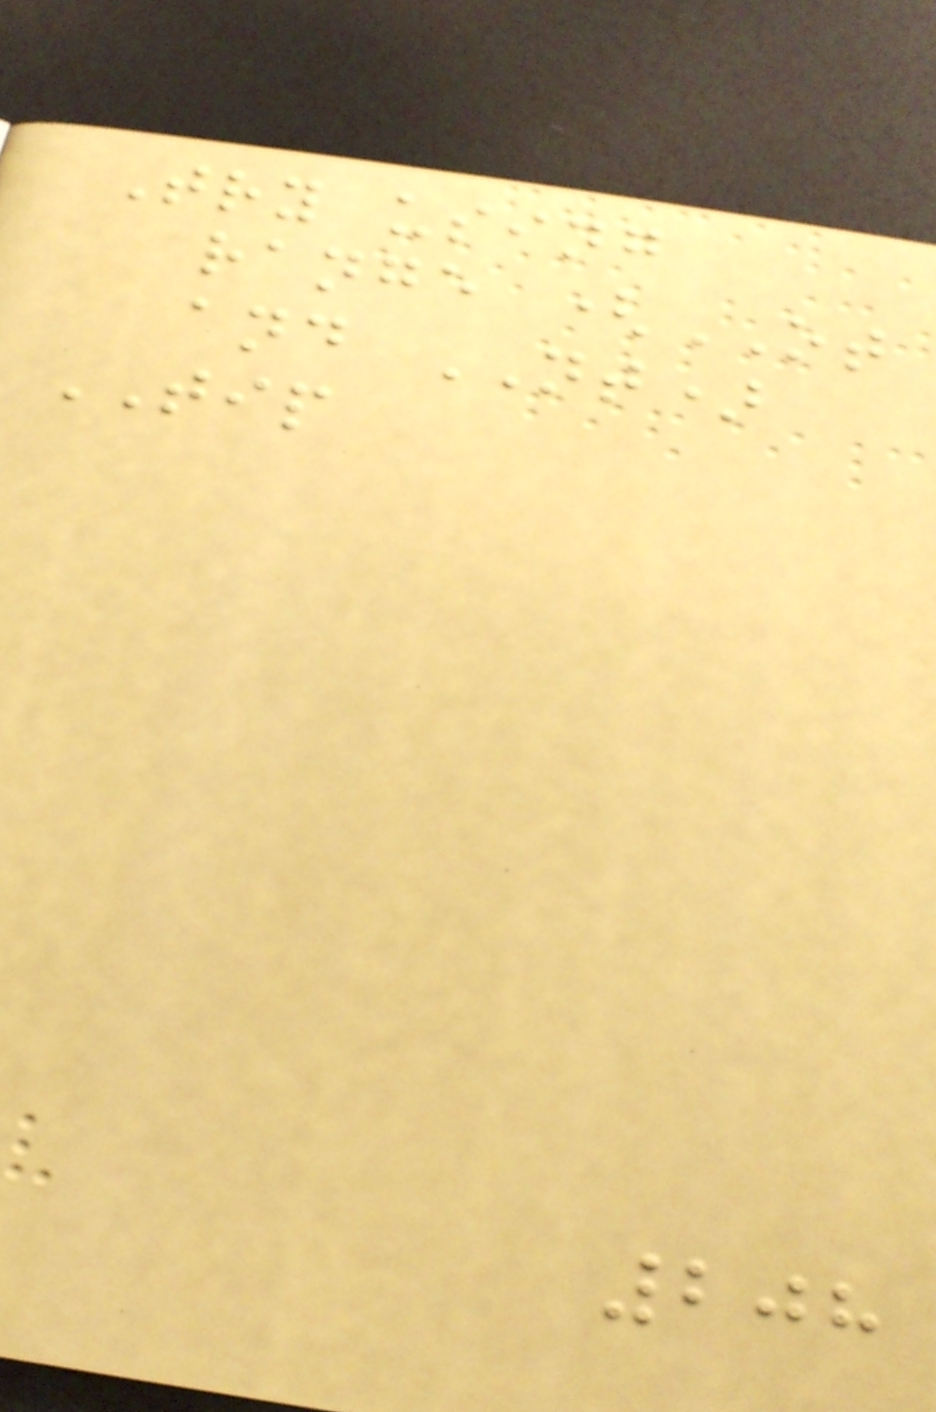Try using
range (OT
and NT)
TIP
208
